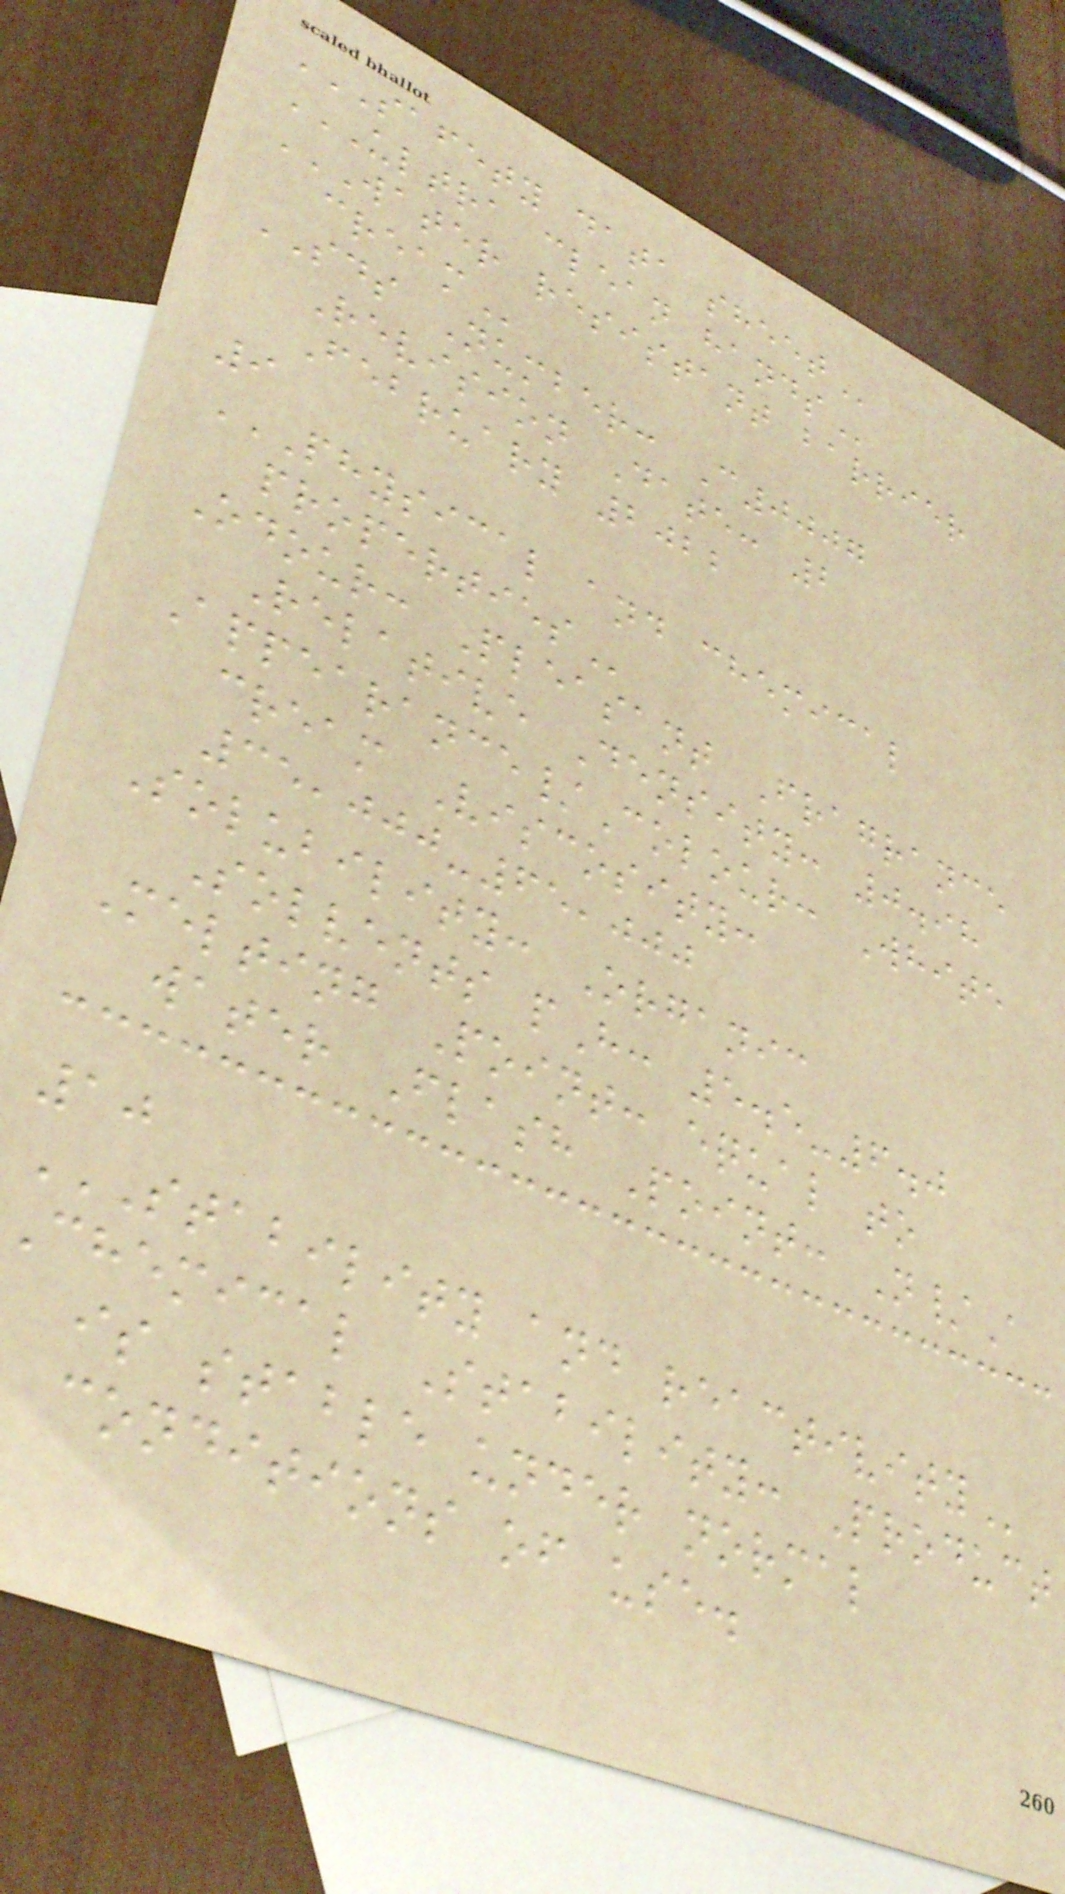SAFETY DATA SHEET
ULTRA CLEAN HANDS
WATER RESISTANT BARRIER
SDS Number: C0007
Revision Date: 2
February 2022
9
PHYSICAL AND CHEMICAL
Odour: Pleasant Fragrance
Relative Density: 0.98
Appearance/Colour: White
cream Viscosity:
35,000-65,000
Solubility: Organic
Solvents pH: 5.5-6.0
Melting Point: equal to
water Flash Point: N/A
10
STABILITY AND REACTIVITY
chemical Stability: Product
is stable under normal
conditions of use.
